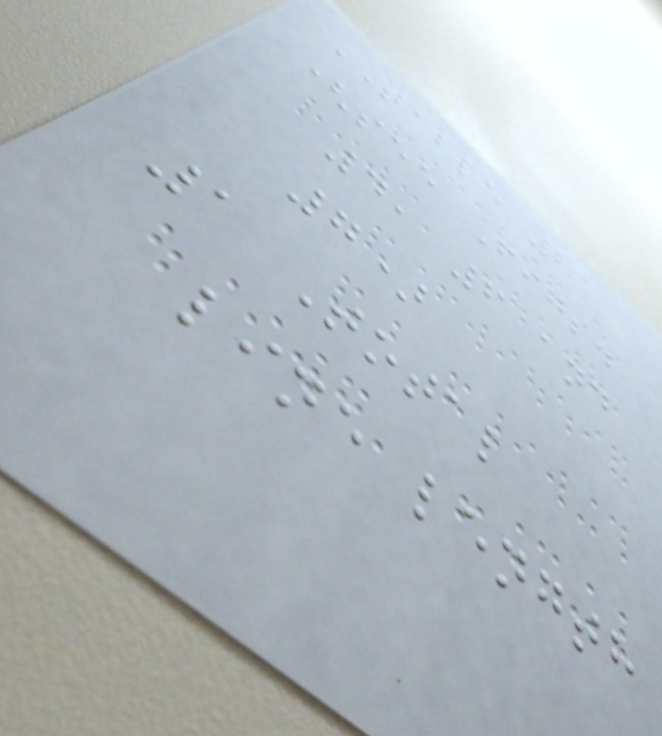TABLE 2
(see Figs.
4, 6 and
7)
1 Total
line length
